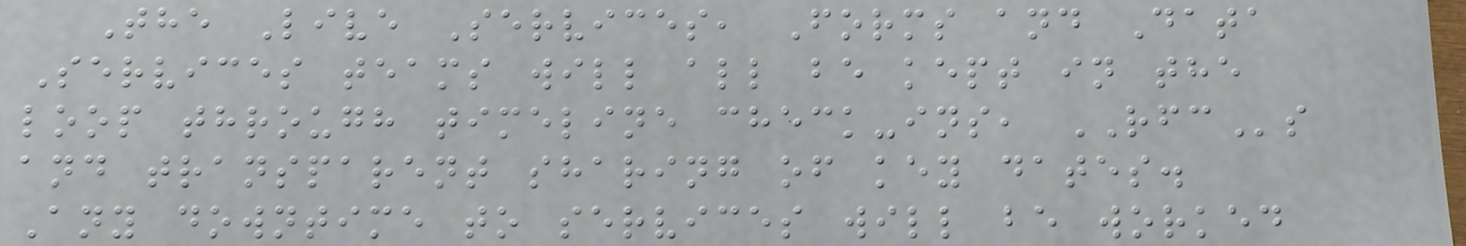The Live Services, Forms and Data
Services teams will all be kept in the
loop through timeline check-ins, RFCs
and transparent sharing of key dates.
Any downtime to services will be worked
